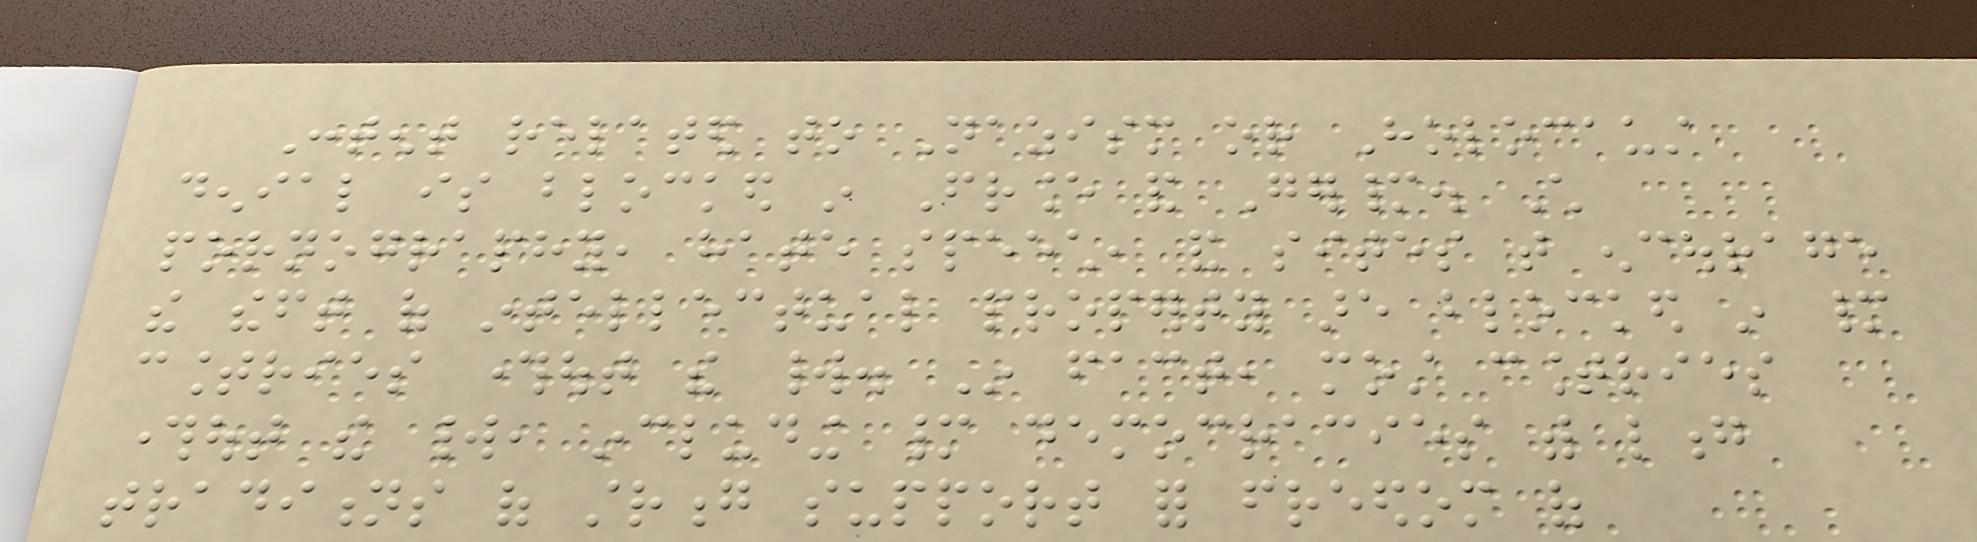Content related to Nazism or Holocaust
denial is blocked in France and Germany. Child
pornography, hate speech, and sites that encourage
the theft of intellectual property are blocked in many
countries throughout the world. In fact, most countries
throughout the world, including many democracies with long
traditions of strong support for freedom of
